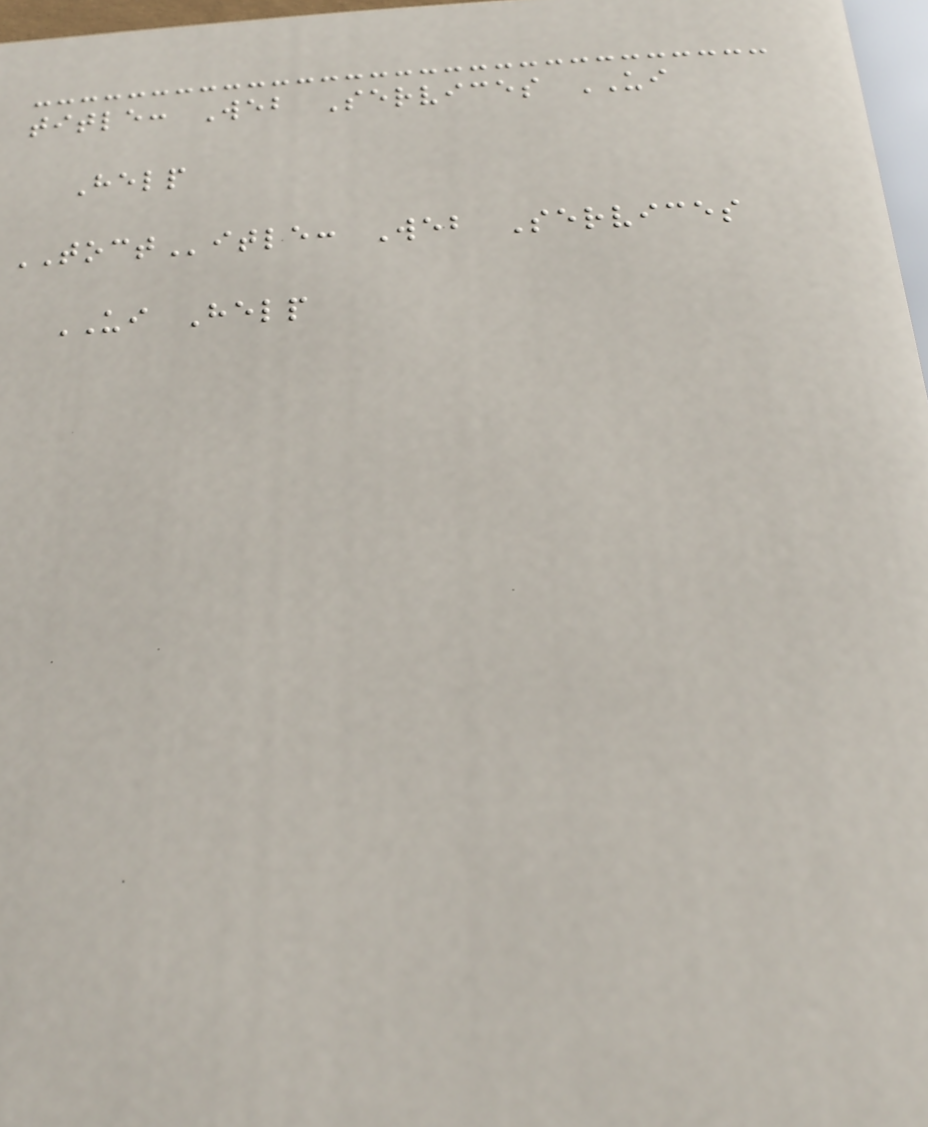title: Web Services UI
Help
TOCTitle: Web Services
UI Help
